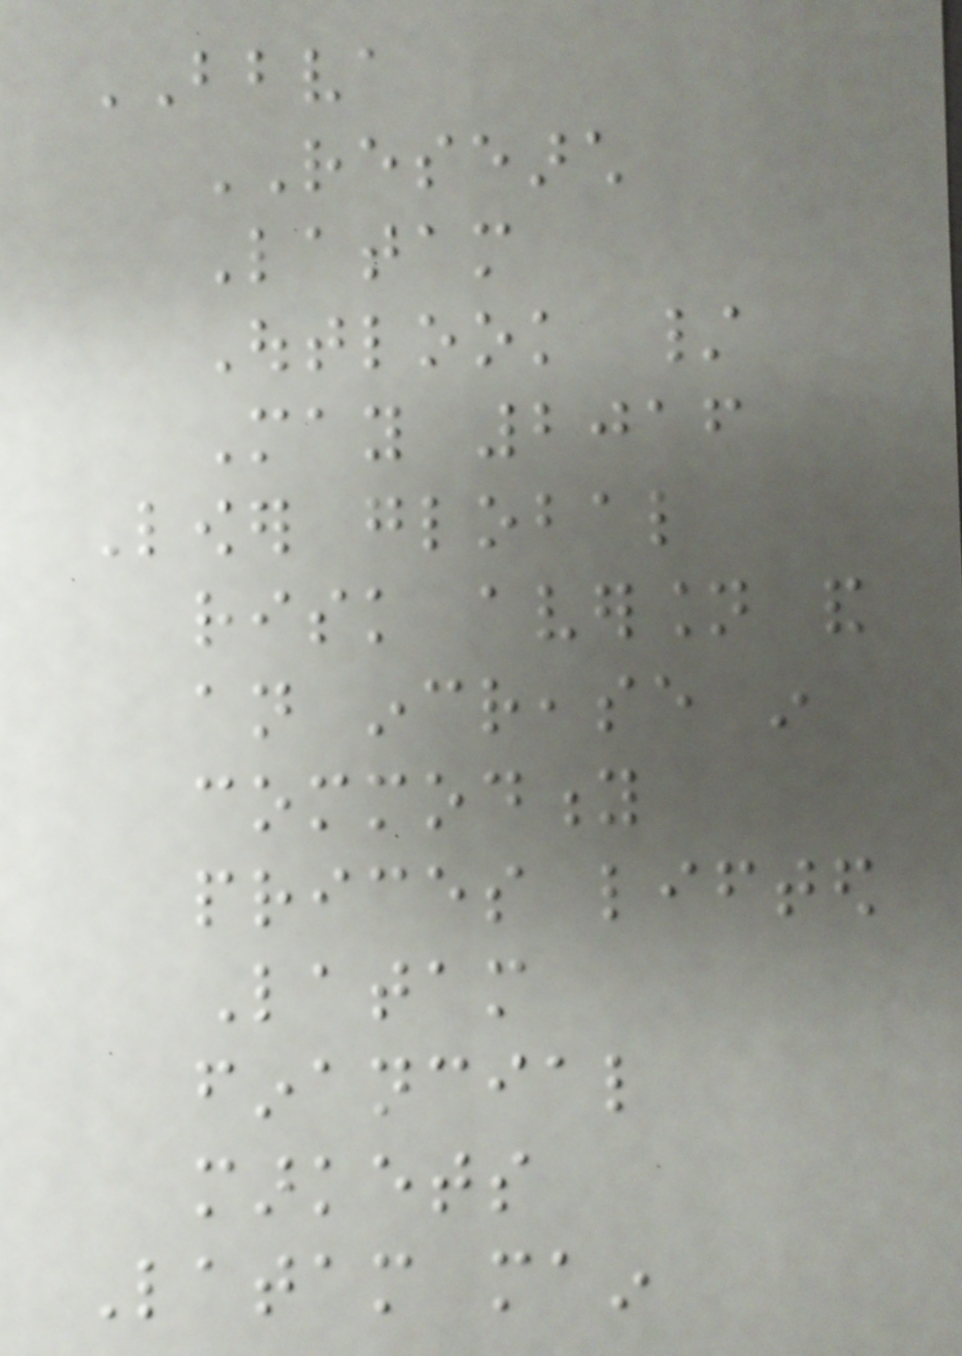BBVA
RESEARCH
Latam
Outlook /
May 2016
Lower global
risk aversion and
an increase in
commodity
prices lifted
Latam
financial
markets
Latam main
